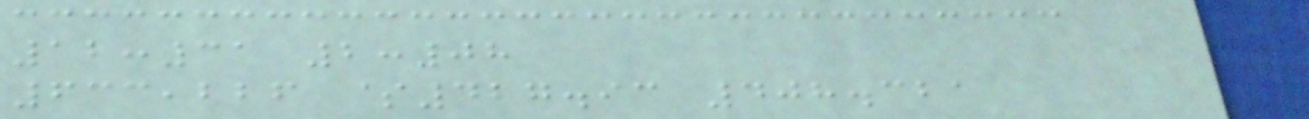12:31 2:08
633,226 $427.93 408.321
